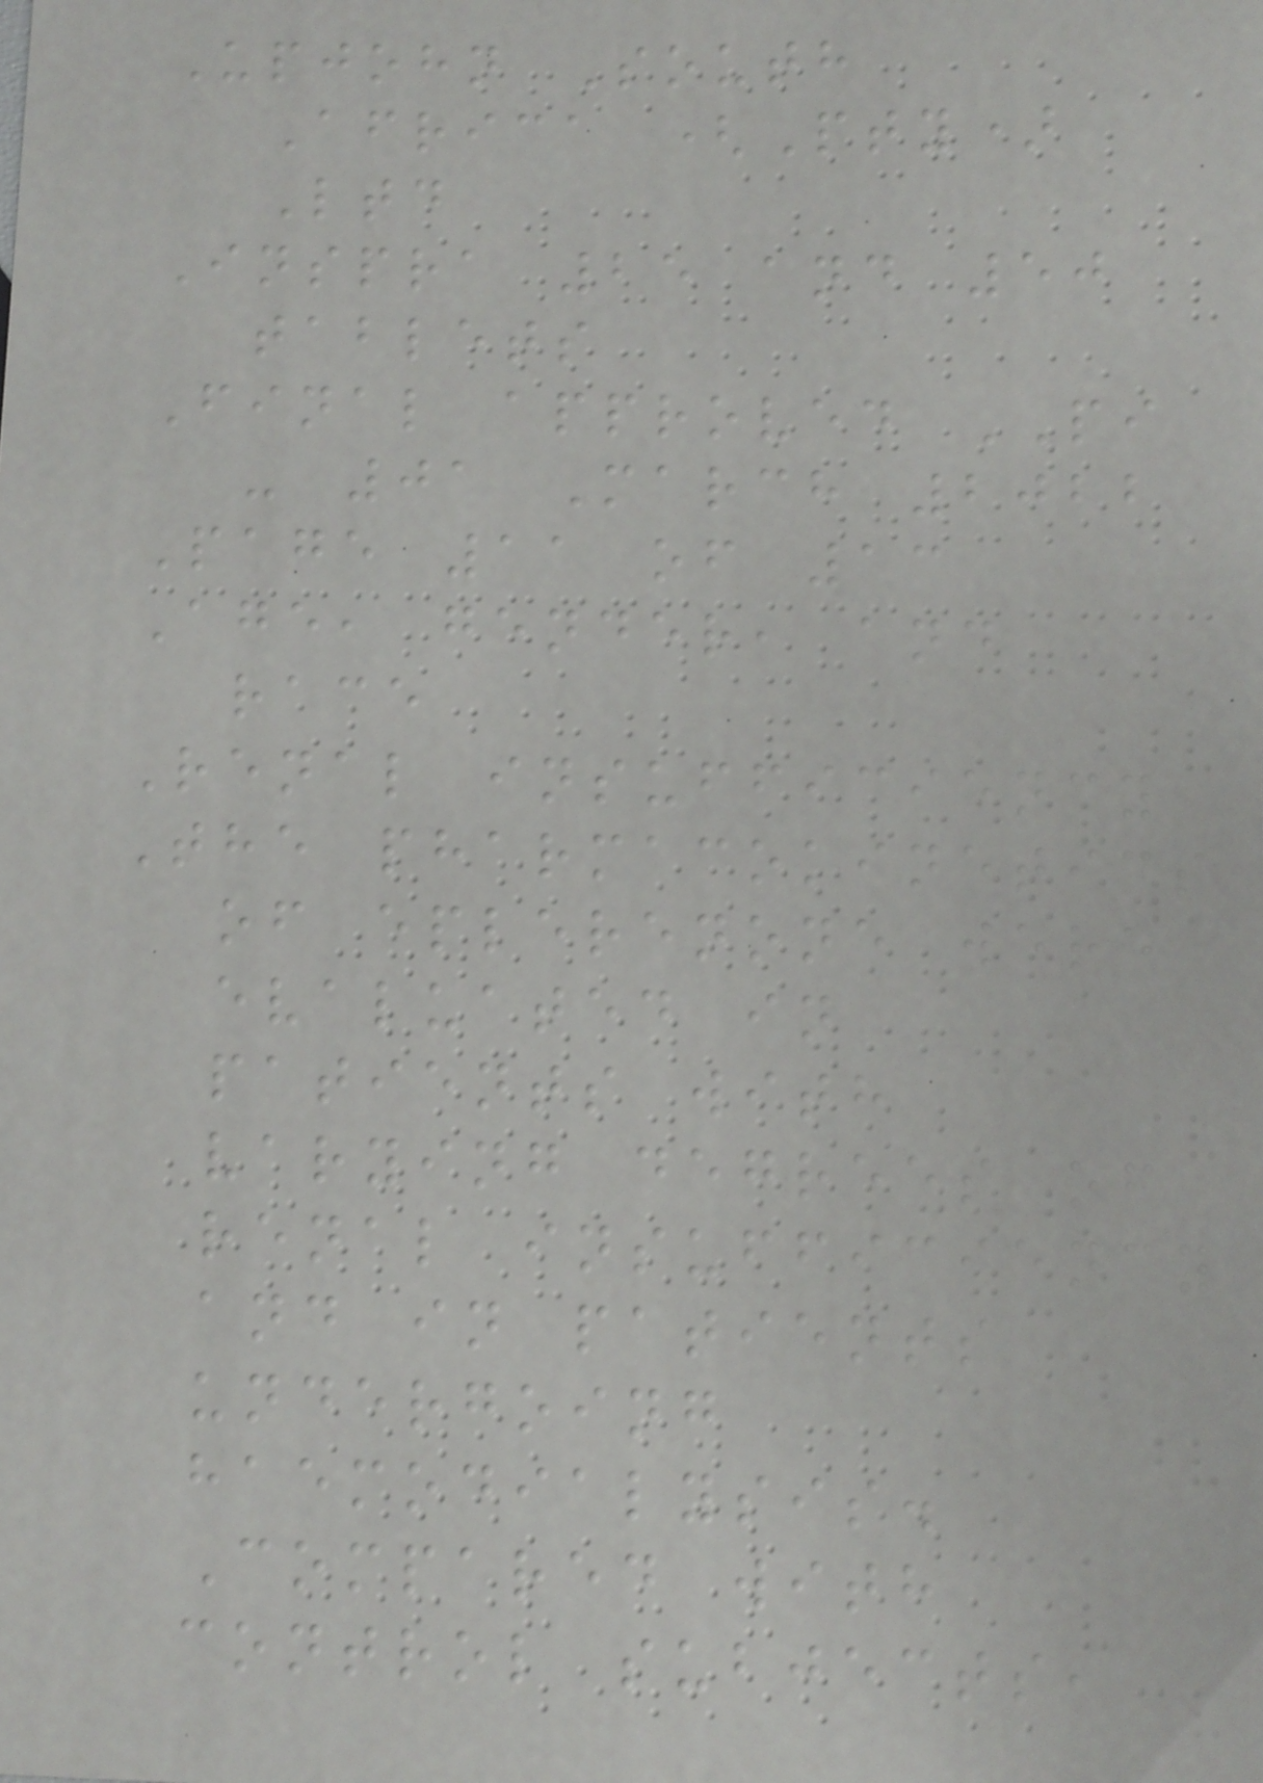Upjohn South
Africa (Pty)
Ltd
Inspra 25 and 50
tablets
Final approved PI
- 01 March 2022
Page 11 of 13
Age, gender, and
race
Renal insufficiency
The pharmacokinetics
of eplerenone were
evaluated in
patients with
varying degrees of
renal insufficiency
and in patients
undergoing
haemodialysis.
Compared with
control subjects,
